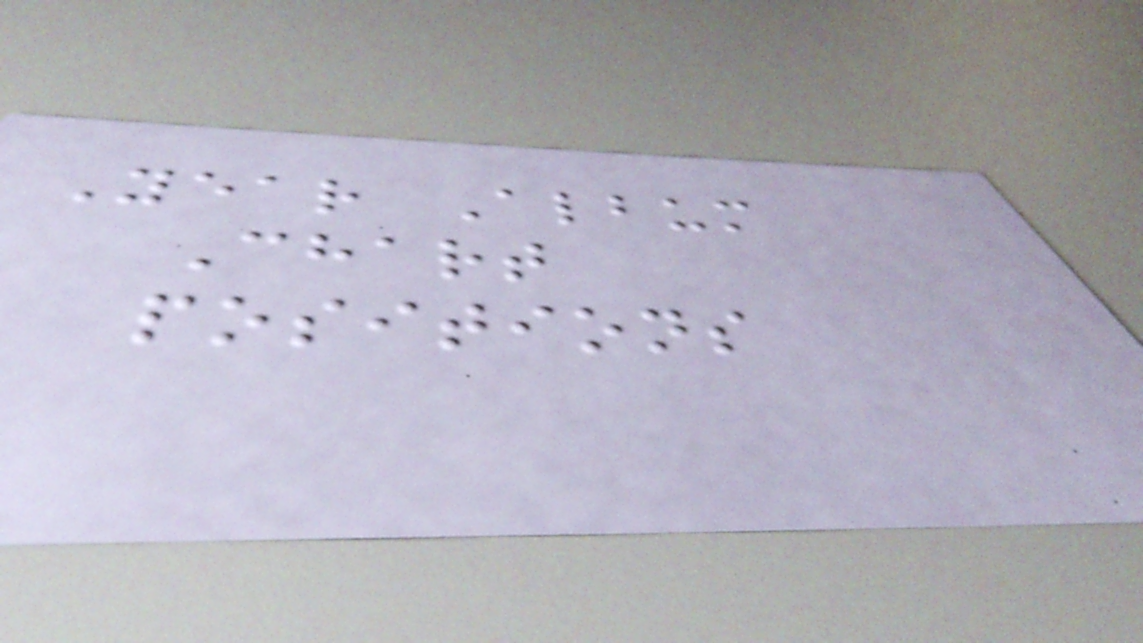Year Album
Chart
positions
